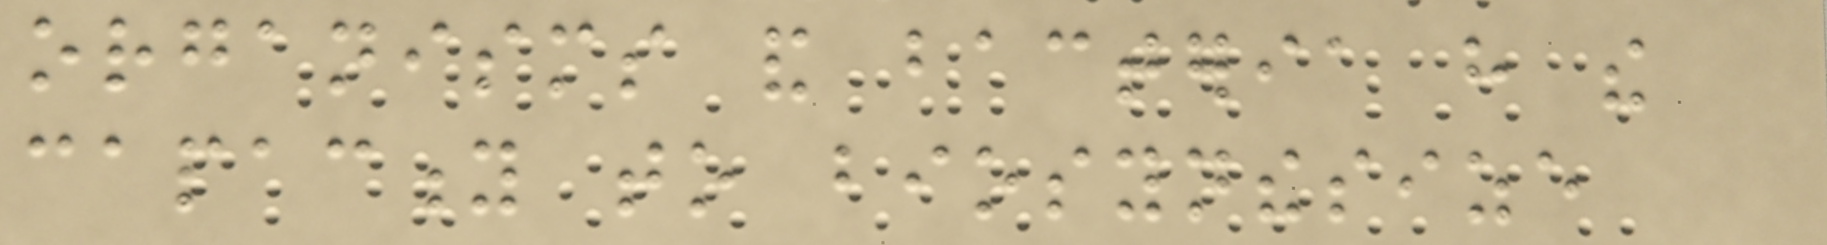organisms and bacteria have the
capacity to biosynthesize
